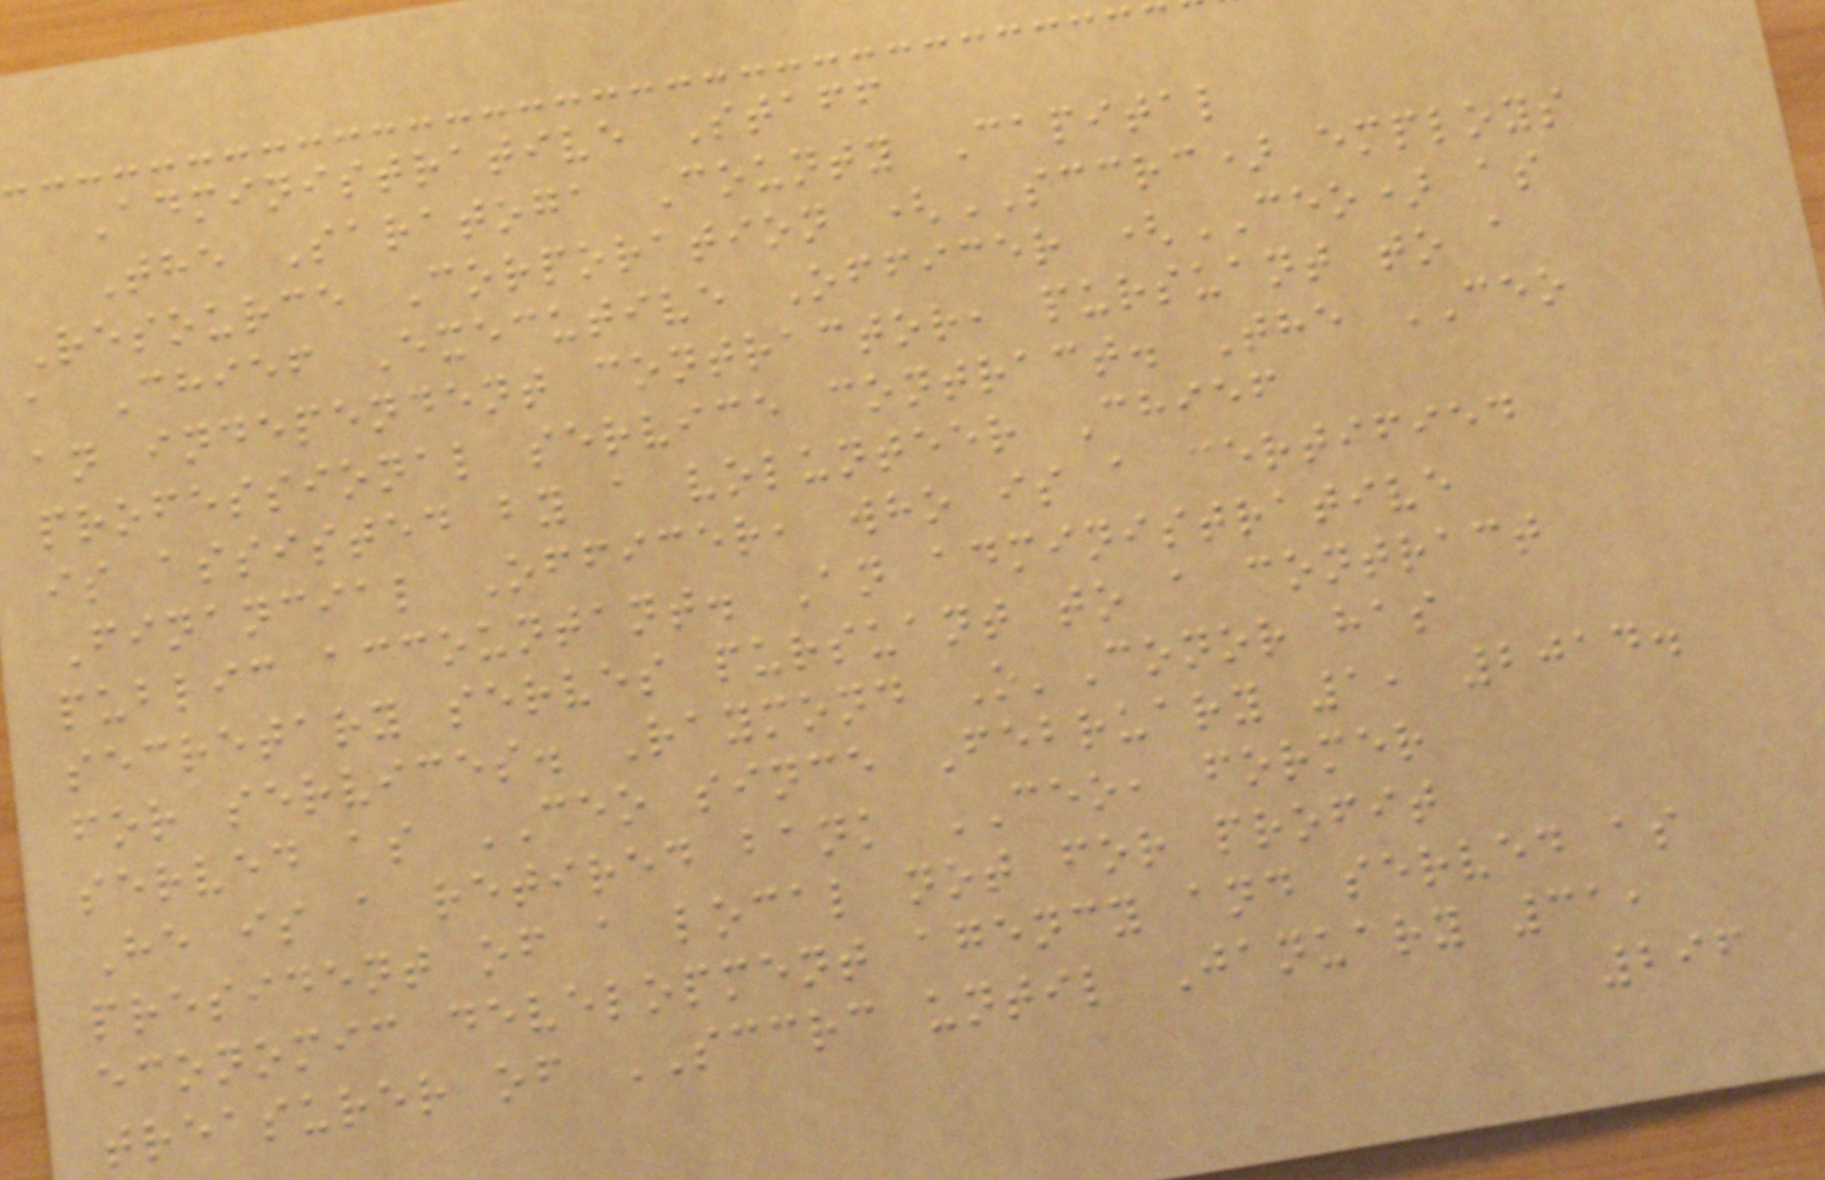Administrative Staff
The Saratoga County Capital
Resource Corporation (SCCRC) employs
a Chief Executive Officer (CEO) as
an independent contractor, pursuant to a
professional service contract. The CEO
is assisted by a volunteer Chief
Financial Officer, who is a certified
public accountant. An administrative
secretary serves pursuant to a contract
for services. Raymond O'Conor has
served as CEO since February 1, 2014.
He is a retired bank CEO, former
president of a local not for profit
economic development agency and served as
treasurer of SCCRC until January 31,
296
